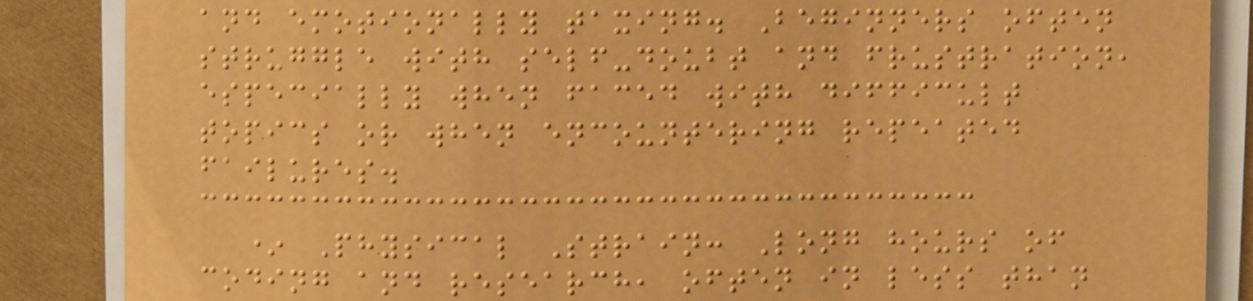and emotionally taxing. Beginners often
struggle with self-doubt and frustration,
especially when faced with difficult
topics or when encountering repeated
failures.
* Physical Strain: Long hours of
coding and research, often in less than
